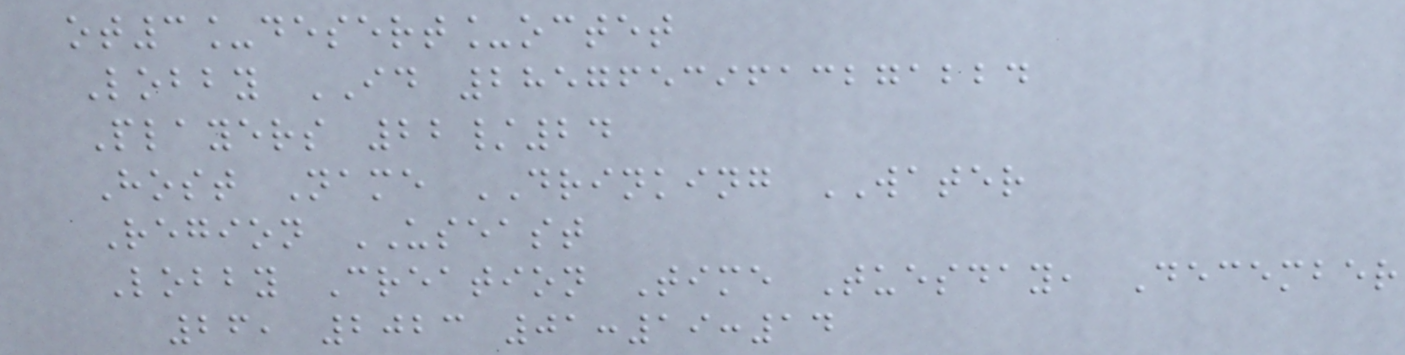ot3_desert_octet
Lobby ID 28576539613271224
Players 22/24
Host Name DRINKING WATER
Region USEAST
Lobby Creation Time Tuesday, December
26, 2023 01:19:14
